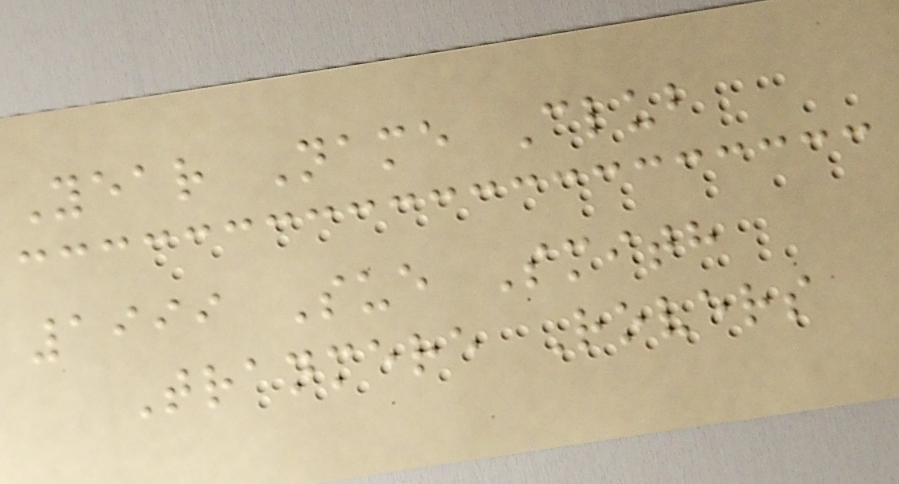Year Name Club
1999 Sue Smith
Tranmere Rovers
